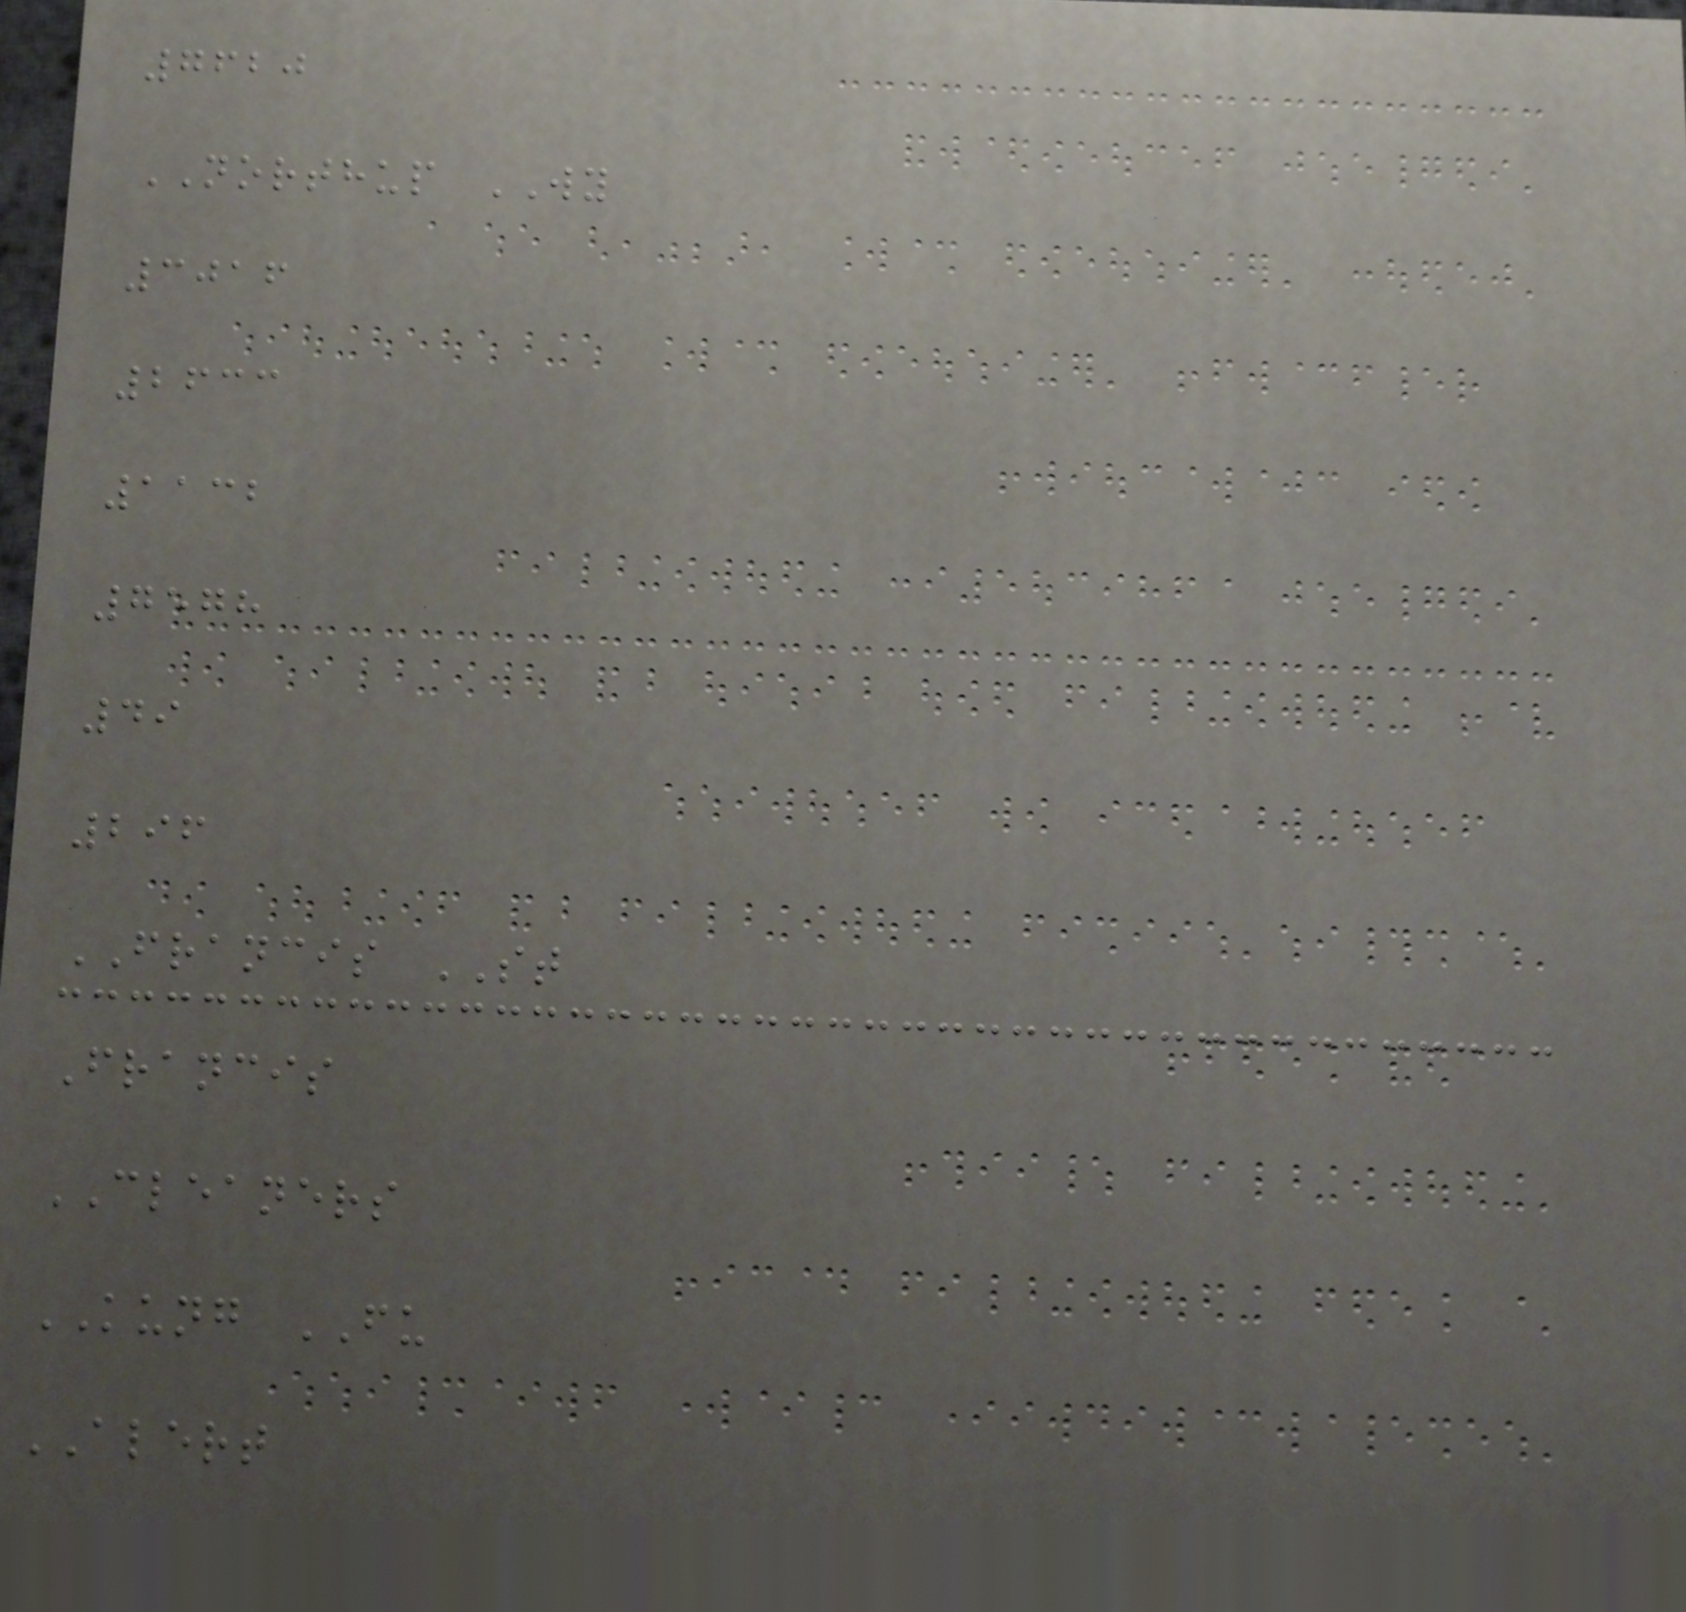7620
NORTHUP WY
3016
2633
1132
7578
49
296
FRANCIS ST
Francis
CLEANERS
KUNG FU
ALERT
